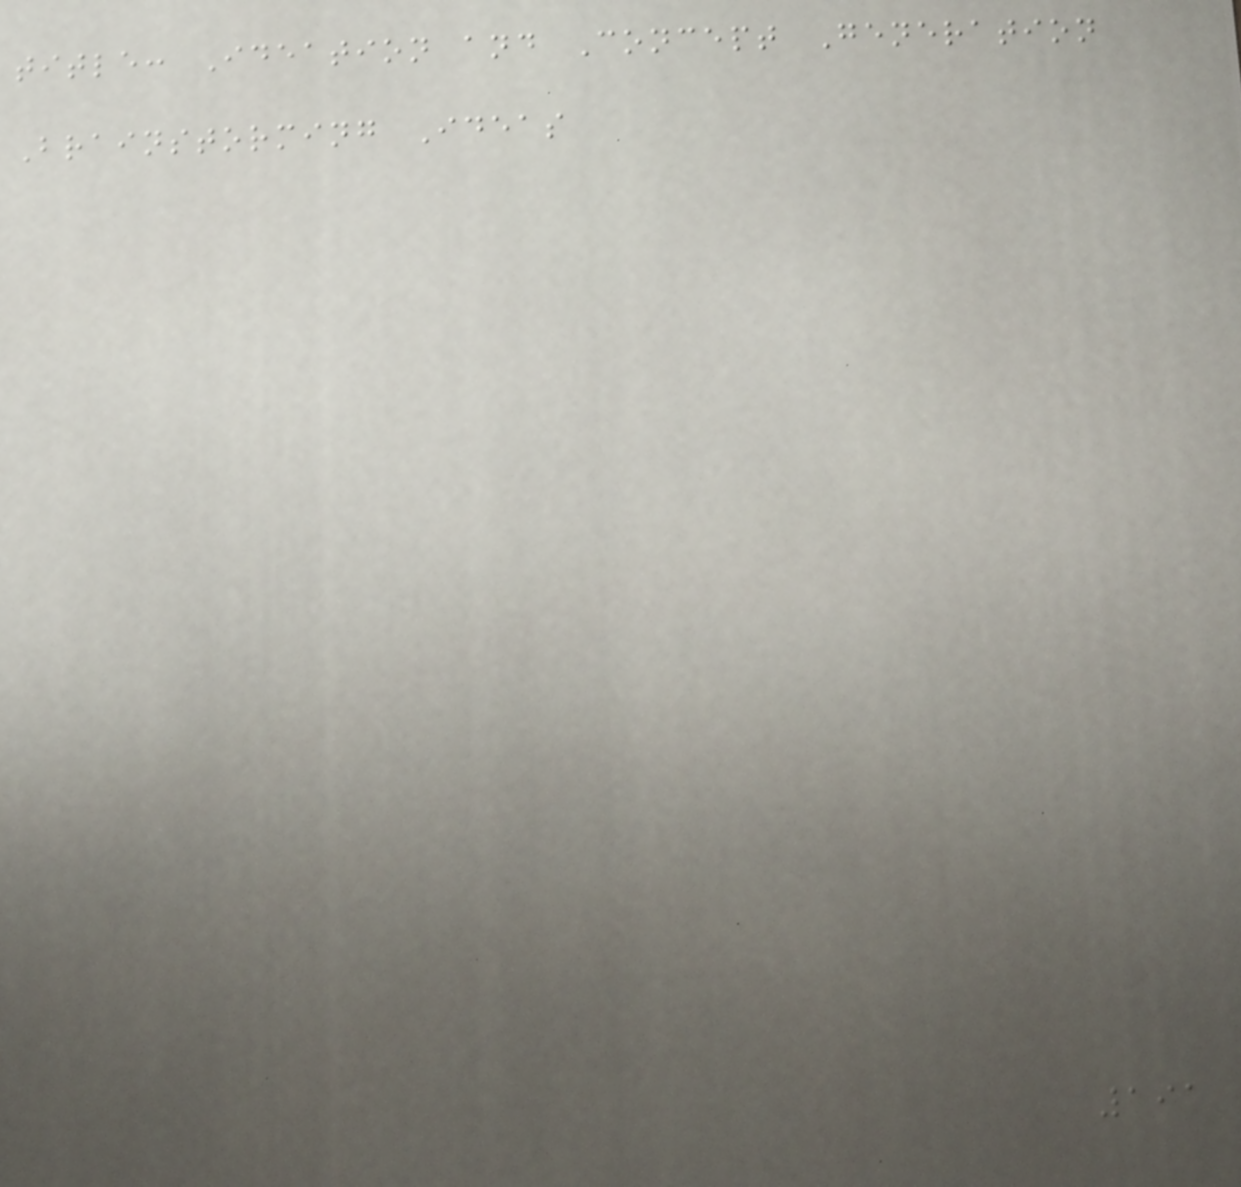title: Ideation and Concept Generation
Brainstorming Ideas
191
